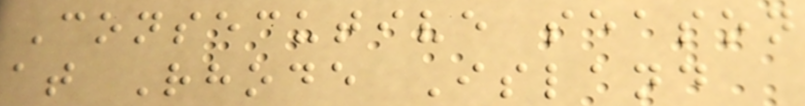Consecutive season
at Rhode Island
